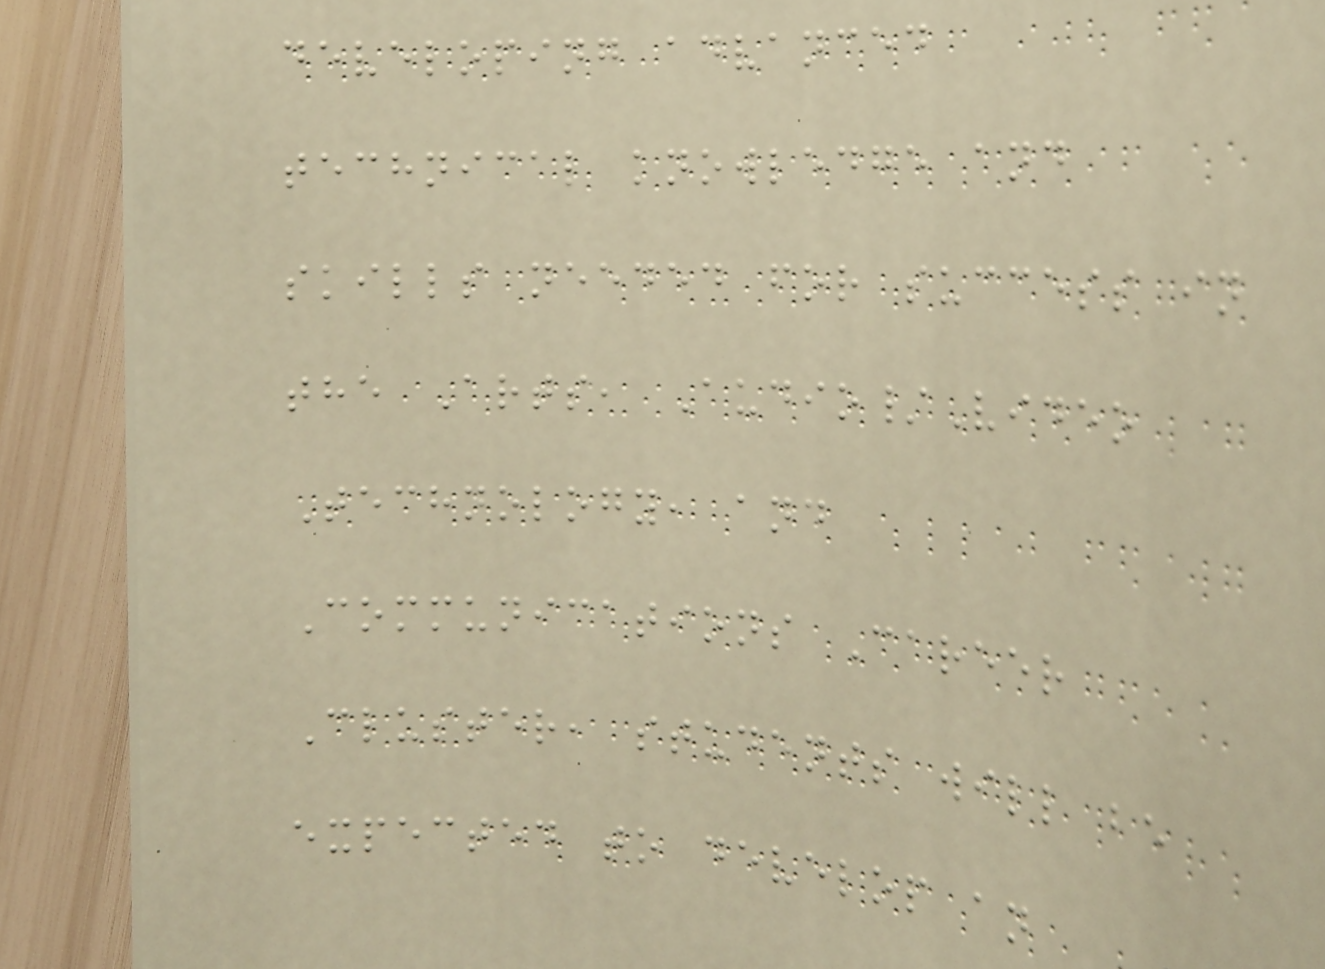developing advanced
technical knowledge and
skills needed for success in
the Arts, Audio/Video
Technology, and
Communications Career
Cluster, students will be
expected to develop an
